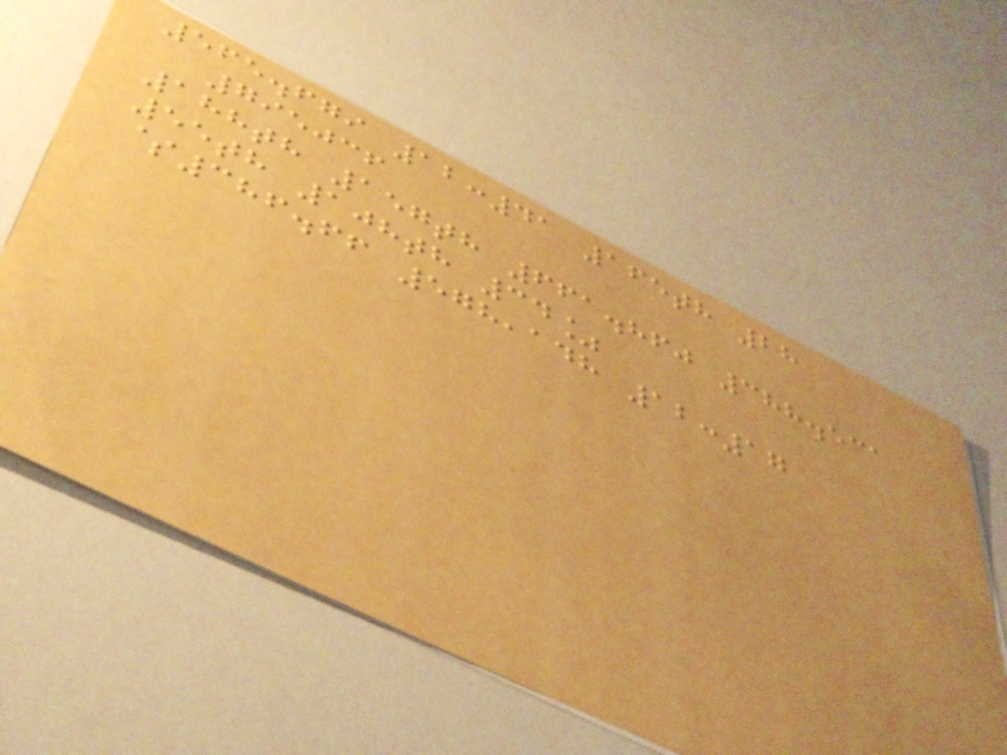565.679 12:41 165th 28
795036
188th 157th 661.860 388.531
55th 108th 34%
$386.66 578,148 12:17
